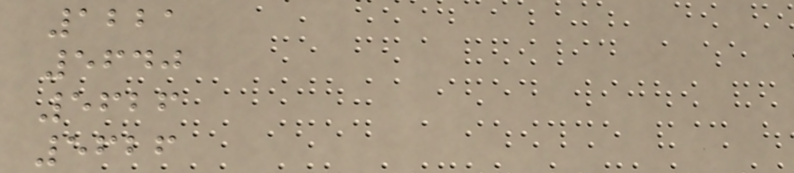1221
5640
5626
5626
